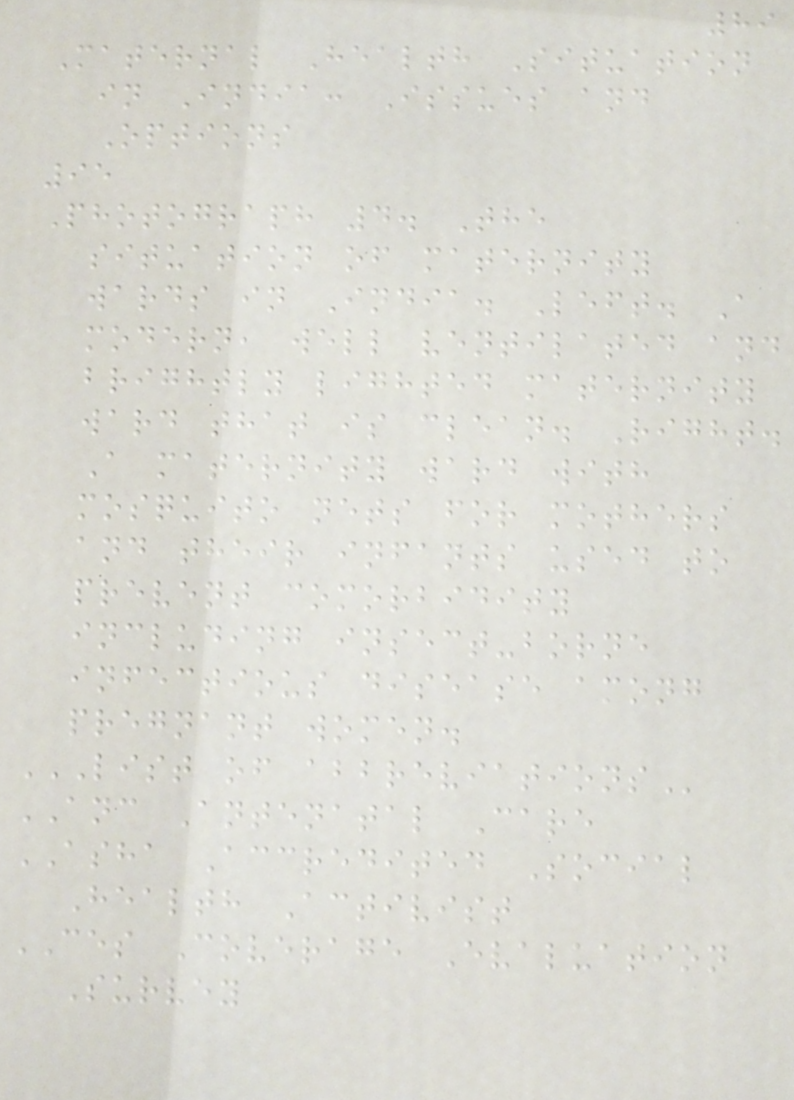89
Maternal Health Situation
in India: Issues and
Options
95
Photograph 4. The
situation of maternity
wards in India. Left. A
modern, well ventilated and
brightly lighted maternity
ward that is clean. Right.
A maternity ward with
mosquito nets for mothers
and their infants used to
prevent comorbidity
including insect-borne
infectious disease among
pregnant women.
LIST OF ABBREVIATIONS
ANC Antenatal Care
ASHA Accredited Social
Health Activist
CES Coverage Evaluation
Survey
